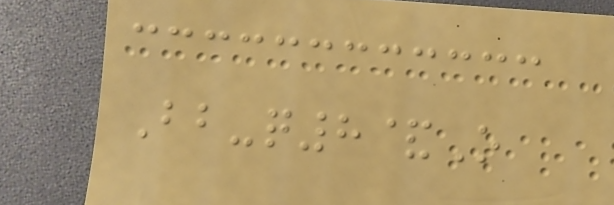Bb-q8&O
